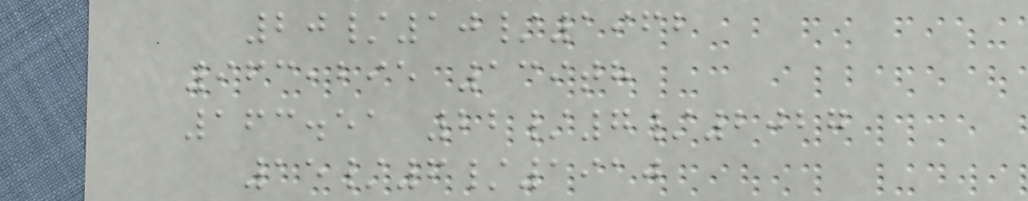20/10/1962
963,295 139th
163.51 22/7/2027
15/6/1910
